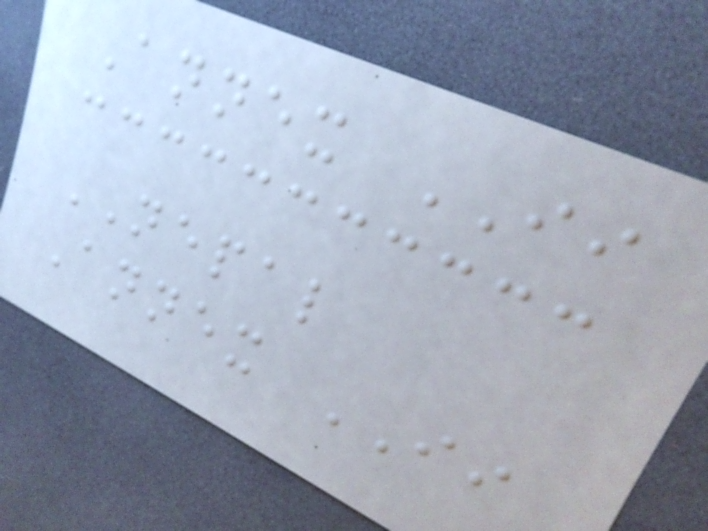Annex II
NEPAL
Annex II
